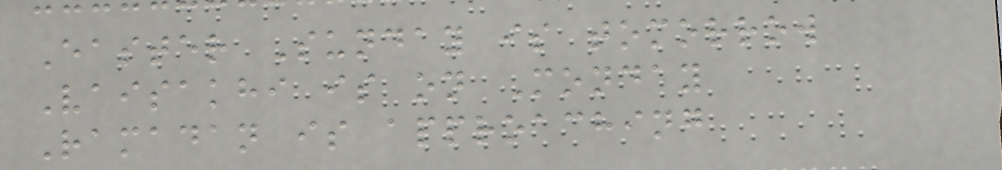Easter Sunday is tomorrow
Vaisakhi is on Monday
Ramadan is approaching
